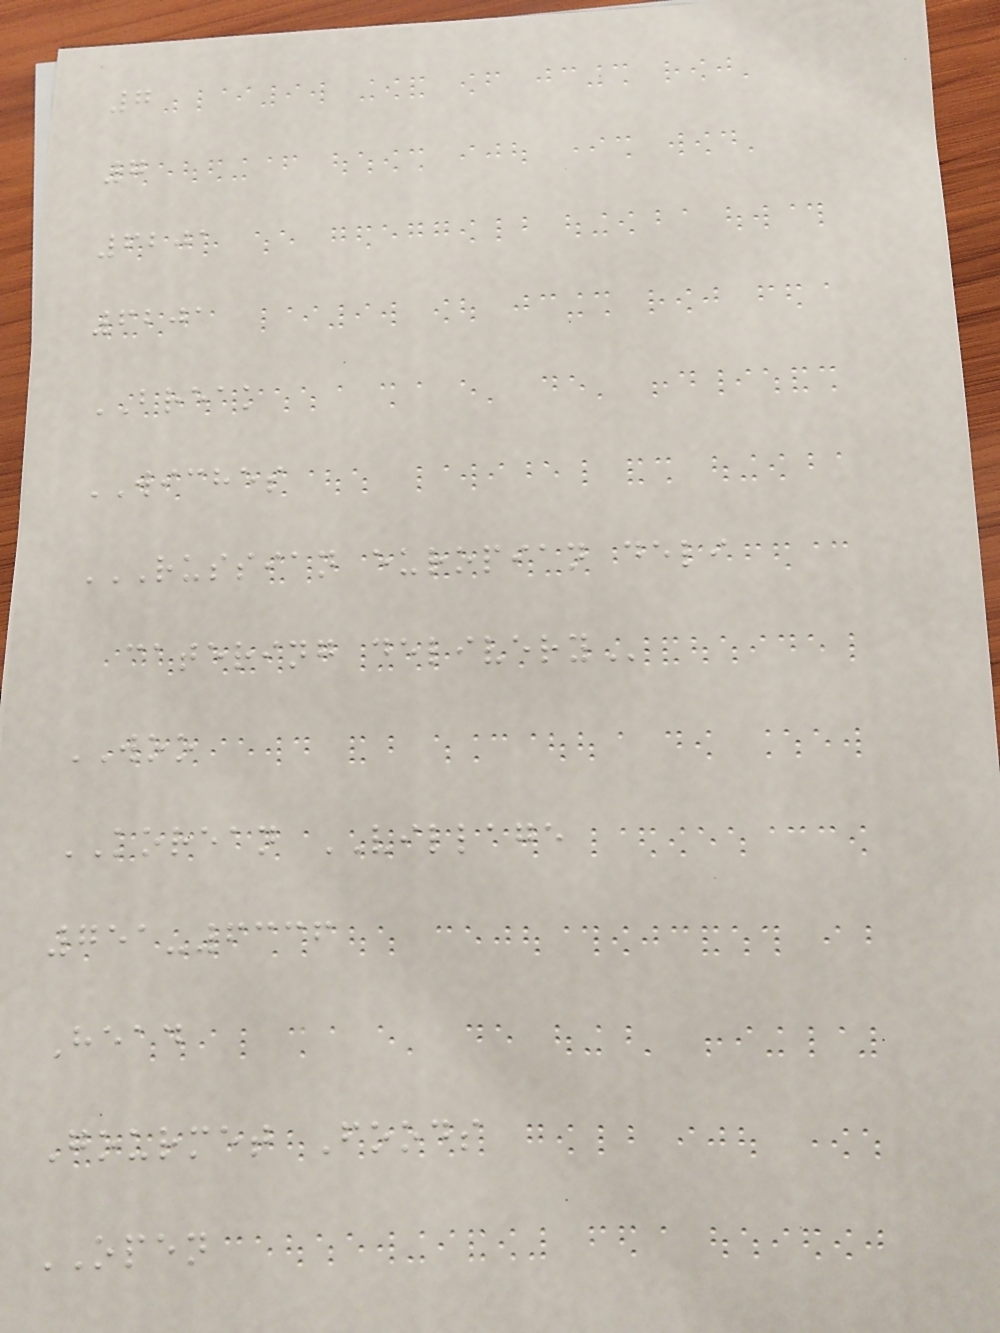7
7
6201
6201
BREAK
WICHES
RUSSIAN EUROPIAN DELI
CATERING DELIVERY
WOO
KOREAN VILLAGE
751-6336
Head
Gourmet Foods
OPEN
